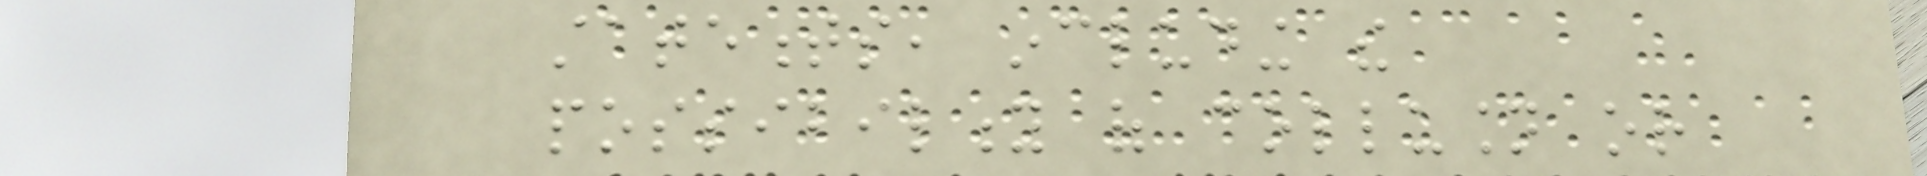statements, including the
possibility of collusion or
